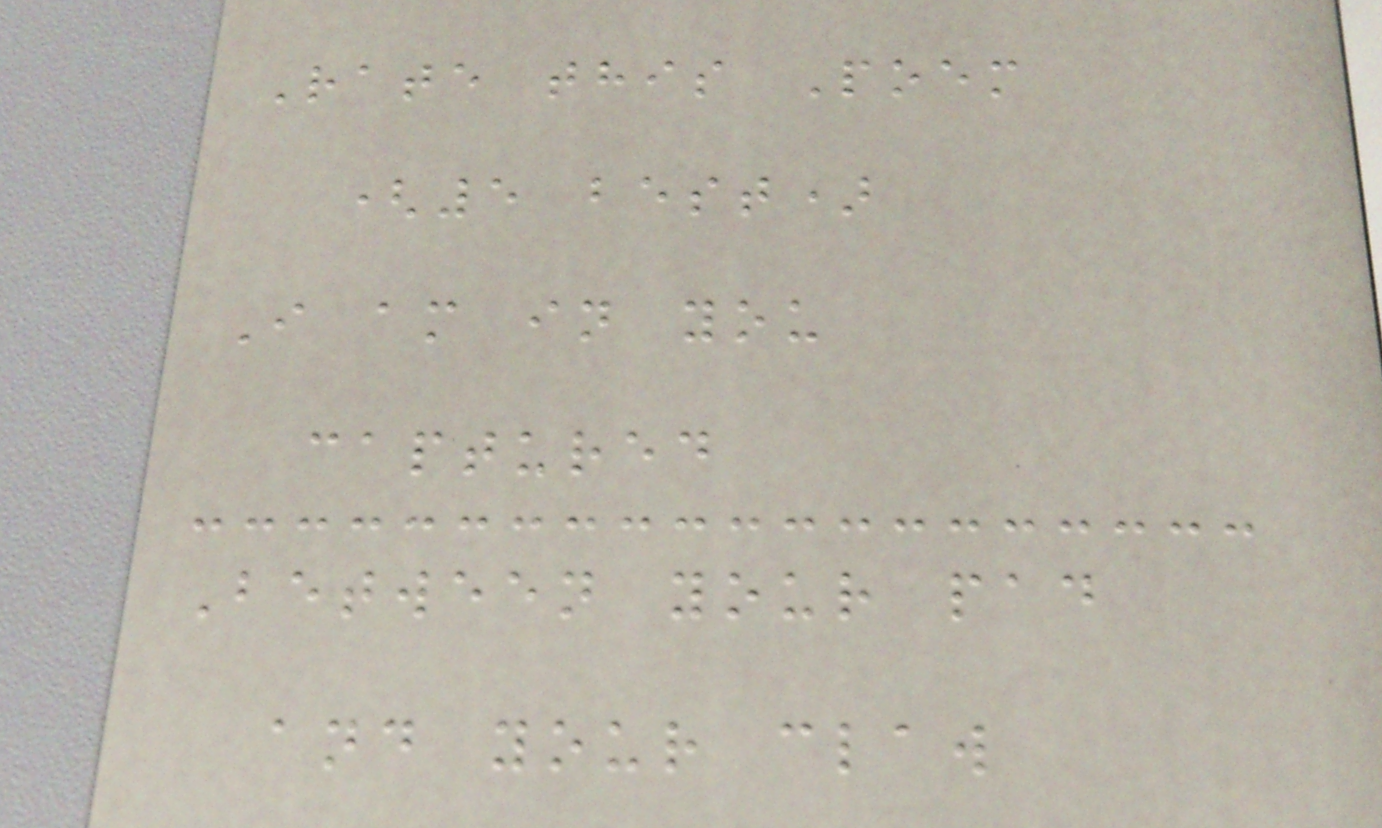Rate this Poem
(5 best)
I am in you
captured
Between your pad
and your claw
